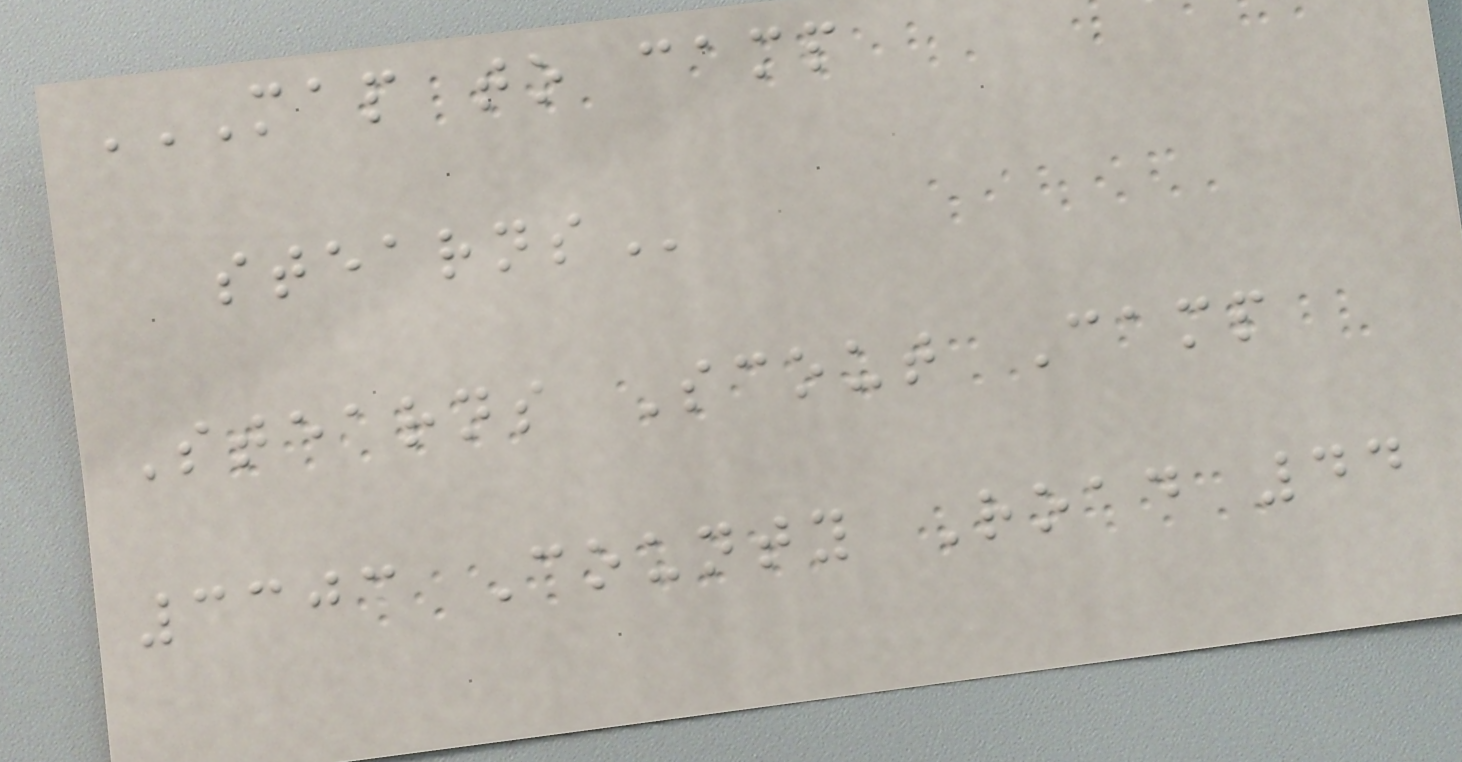MAP TO CAMP
STEARNS
Stearns Scout Camp
3303 County Road 44
